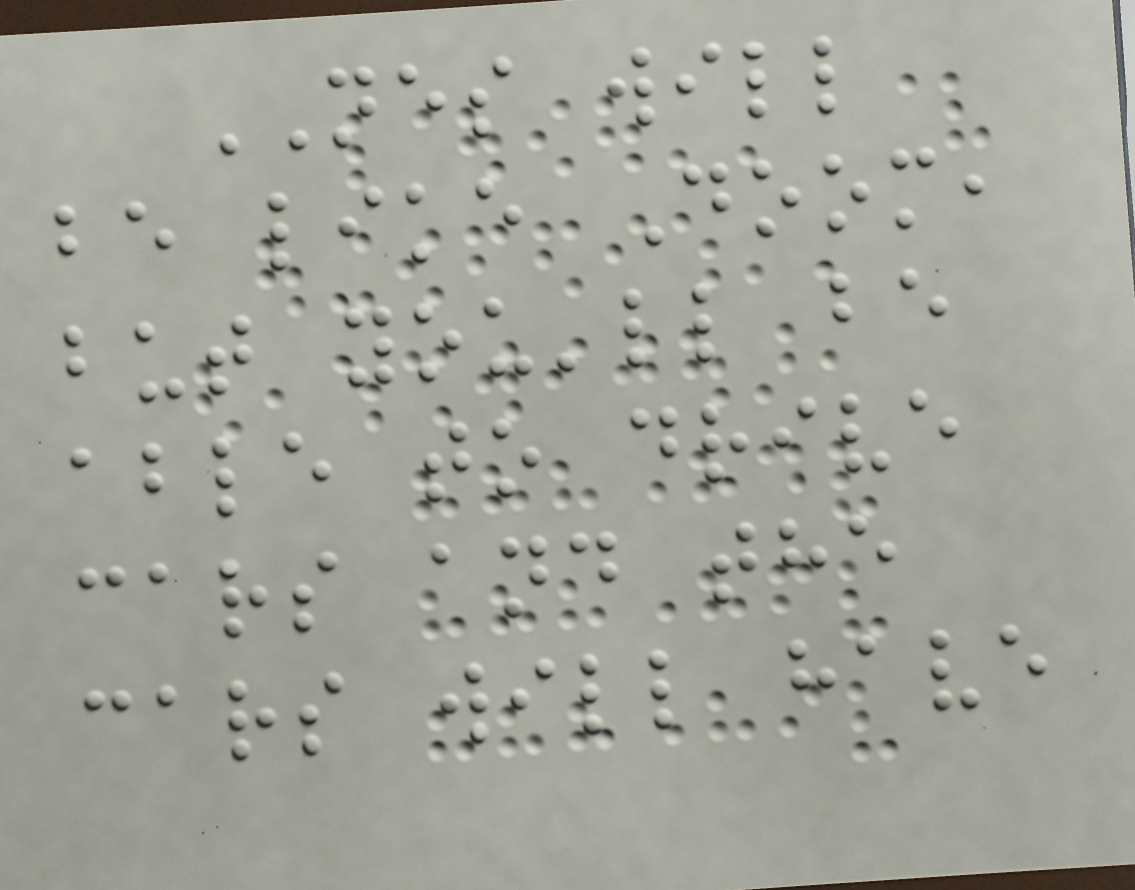NES will
be like Doom,
but you'll be
able to drive
cars and the
cars will have
